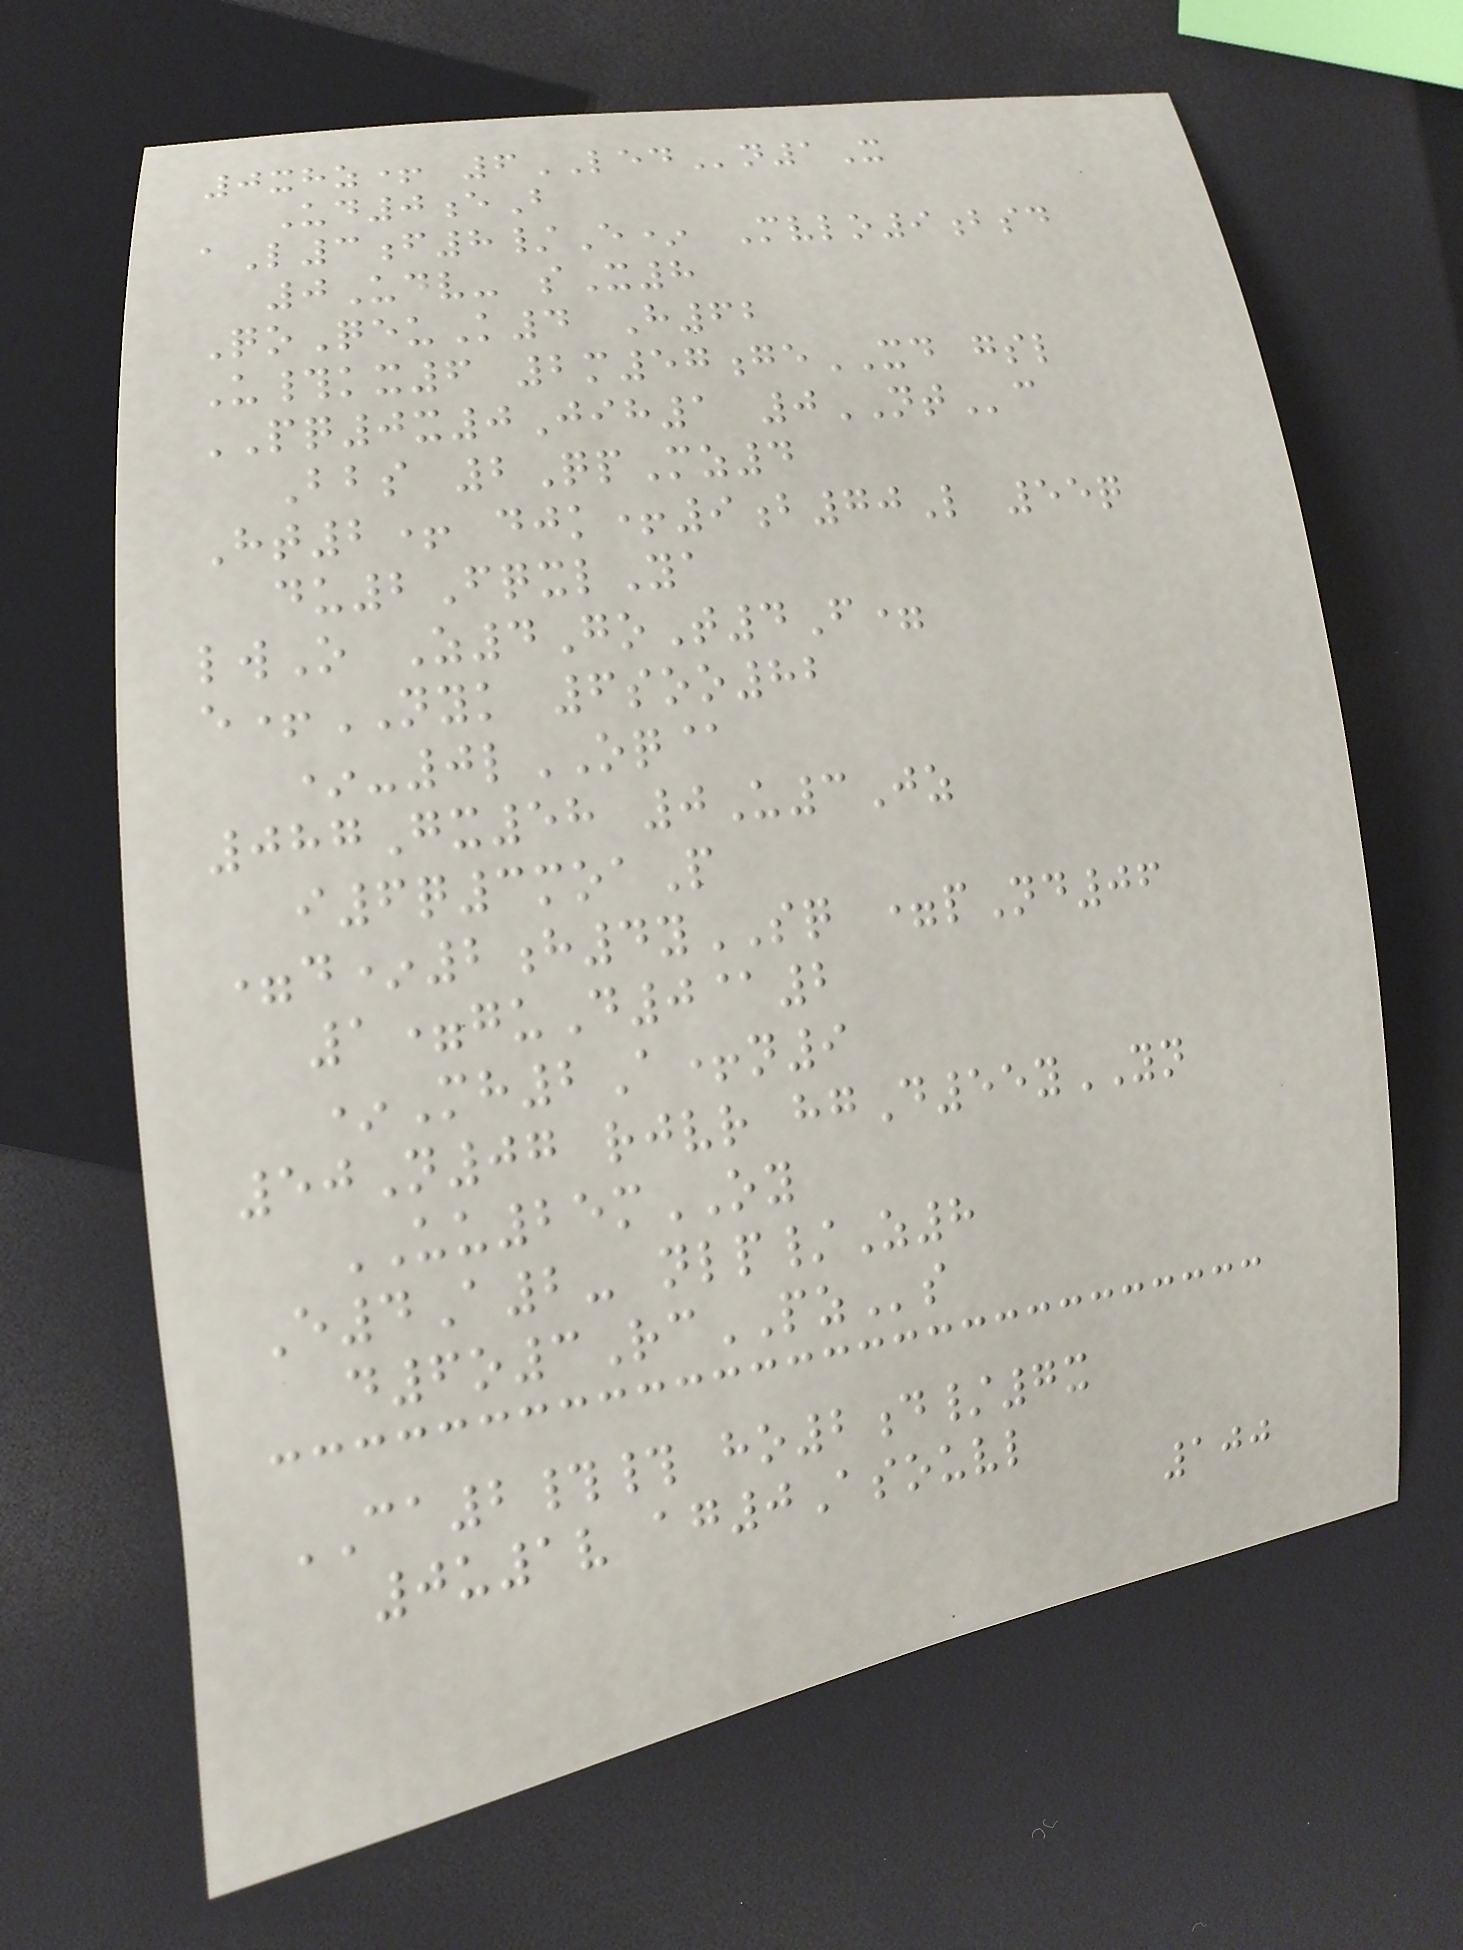0xhz+ 6LEDn1X
Ud0eB
aL3f8/E* Mvlo9bsd
0Udv- sX8
QoQeuK4 H62
U#kx6 2m57geXD gsl
PQ0x0Jih1 0NTc
Bbs 2QpMz4
Ht2+ djk+9b70L 55q
du2FqxlYa
lwO Z4GoT4F=
e+NYK 6soo82
*-0lOQ@
087Gx58 0U3Jz
i6q3moaP
=d*2h4ySQ =pNd06
1=guD0@2
*Mh2A+n9
50N07 rjvr hgD55yYN
UU25mOY
E4A2- nlp/Z8
d6o3RcPZs
CA2## ho2d/7x
0u1v ag0Asouvl
100
